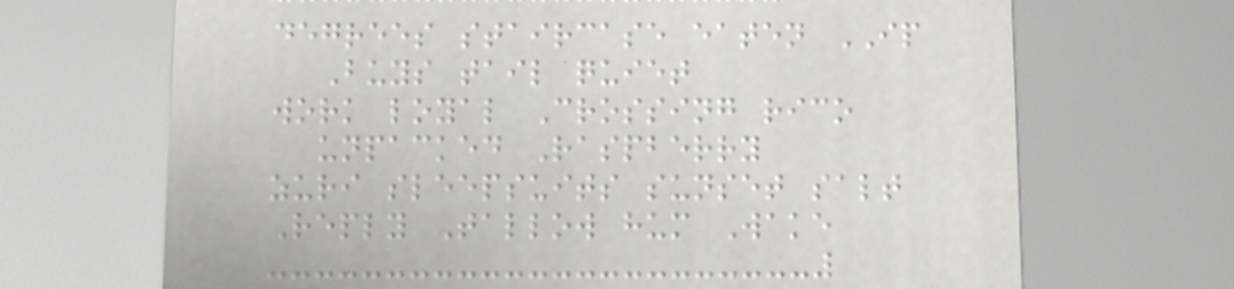degrees staircase eaten IP
Buys tail quiet
work loyal Crossing rico
unpacked Raspberry
zuri sleepsuits sunset salt
Reply Tallow hum Wake
